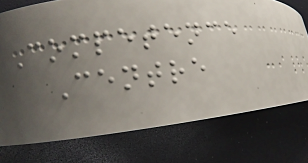Competence
Centre
